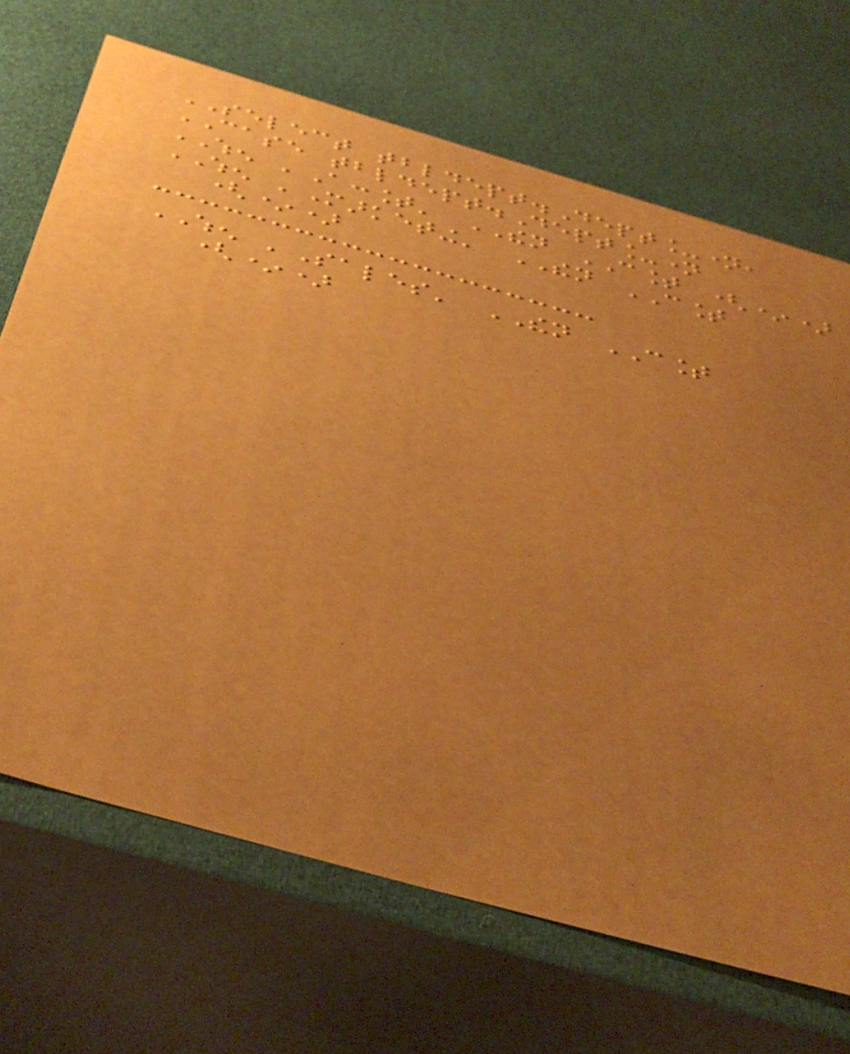SELECT tbldept.Dept_name,
CASE tbldept.Dept_name
WHEN 'Account' THEN COUNT (*)
WHEN 'Marketing' THEN COUNT
(*)
WHEN 'Sales' THEN COUNT
(*)
